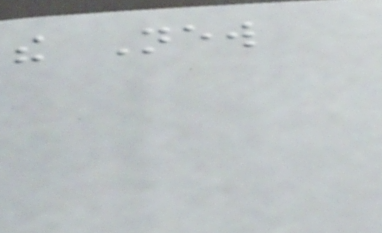the New
